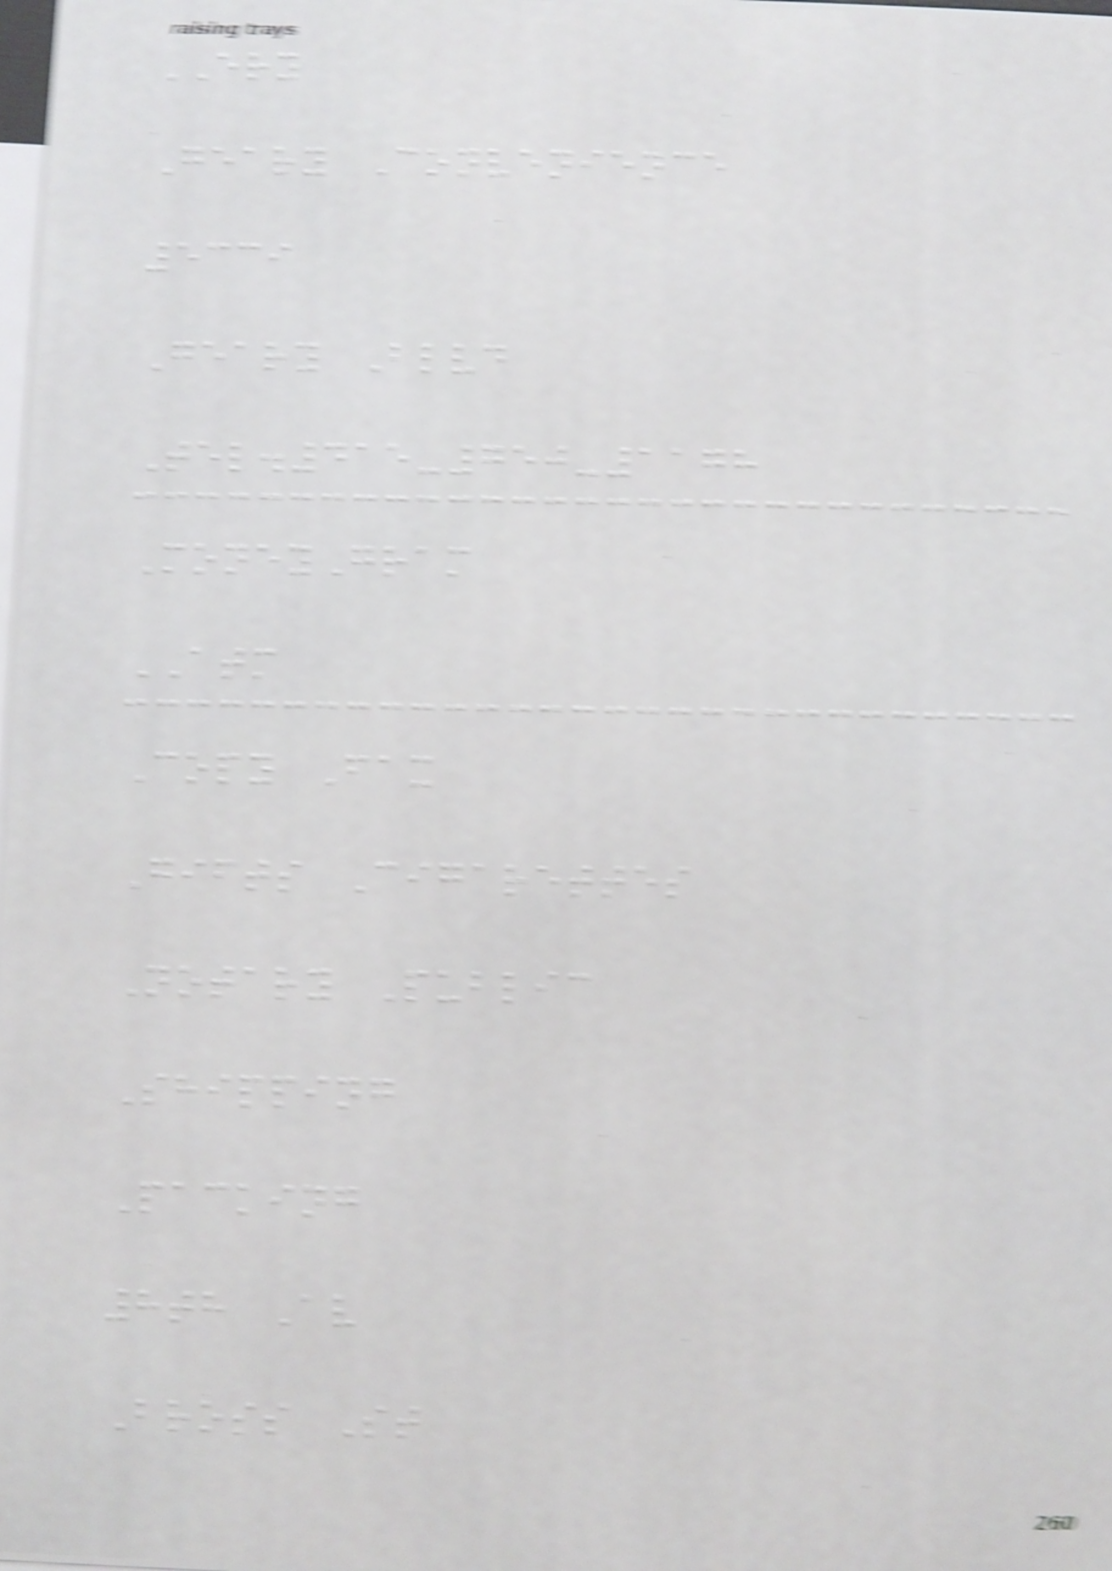ERY
Geary Convenience
5339
Geary Blvd
Tel.415-750-1178
MoneyGram
ATM
Copy Fax
Gifts Cigarettes
Notary Public
Shipping
Packing
8th Av
Bross St
